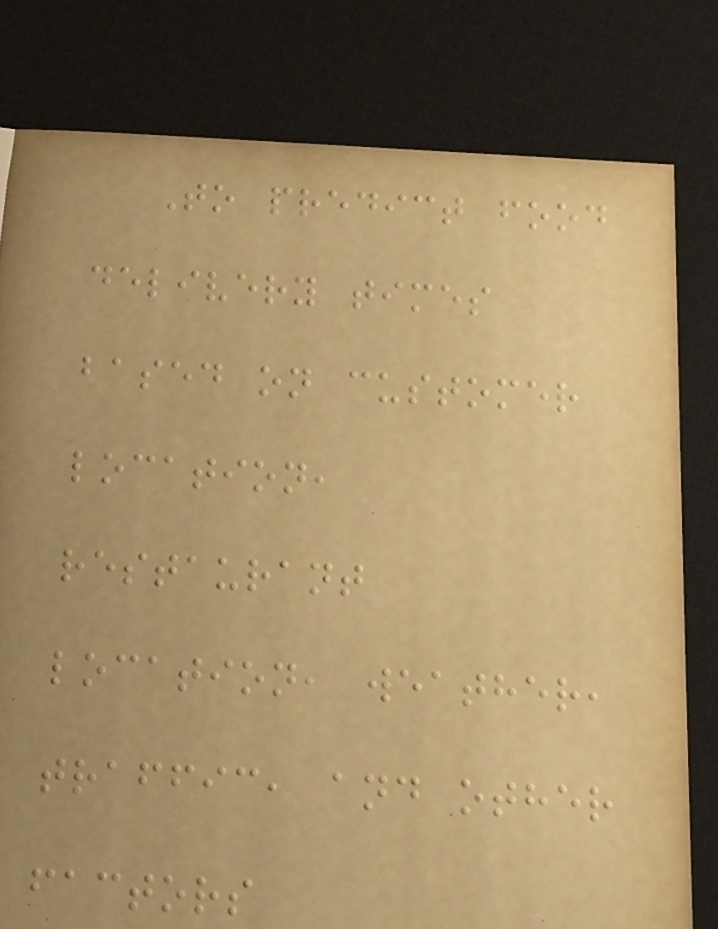To predict food
delivery times
based on customer
location,
restaurant
location, weather,
traffic, and other
factors
